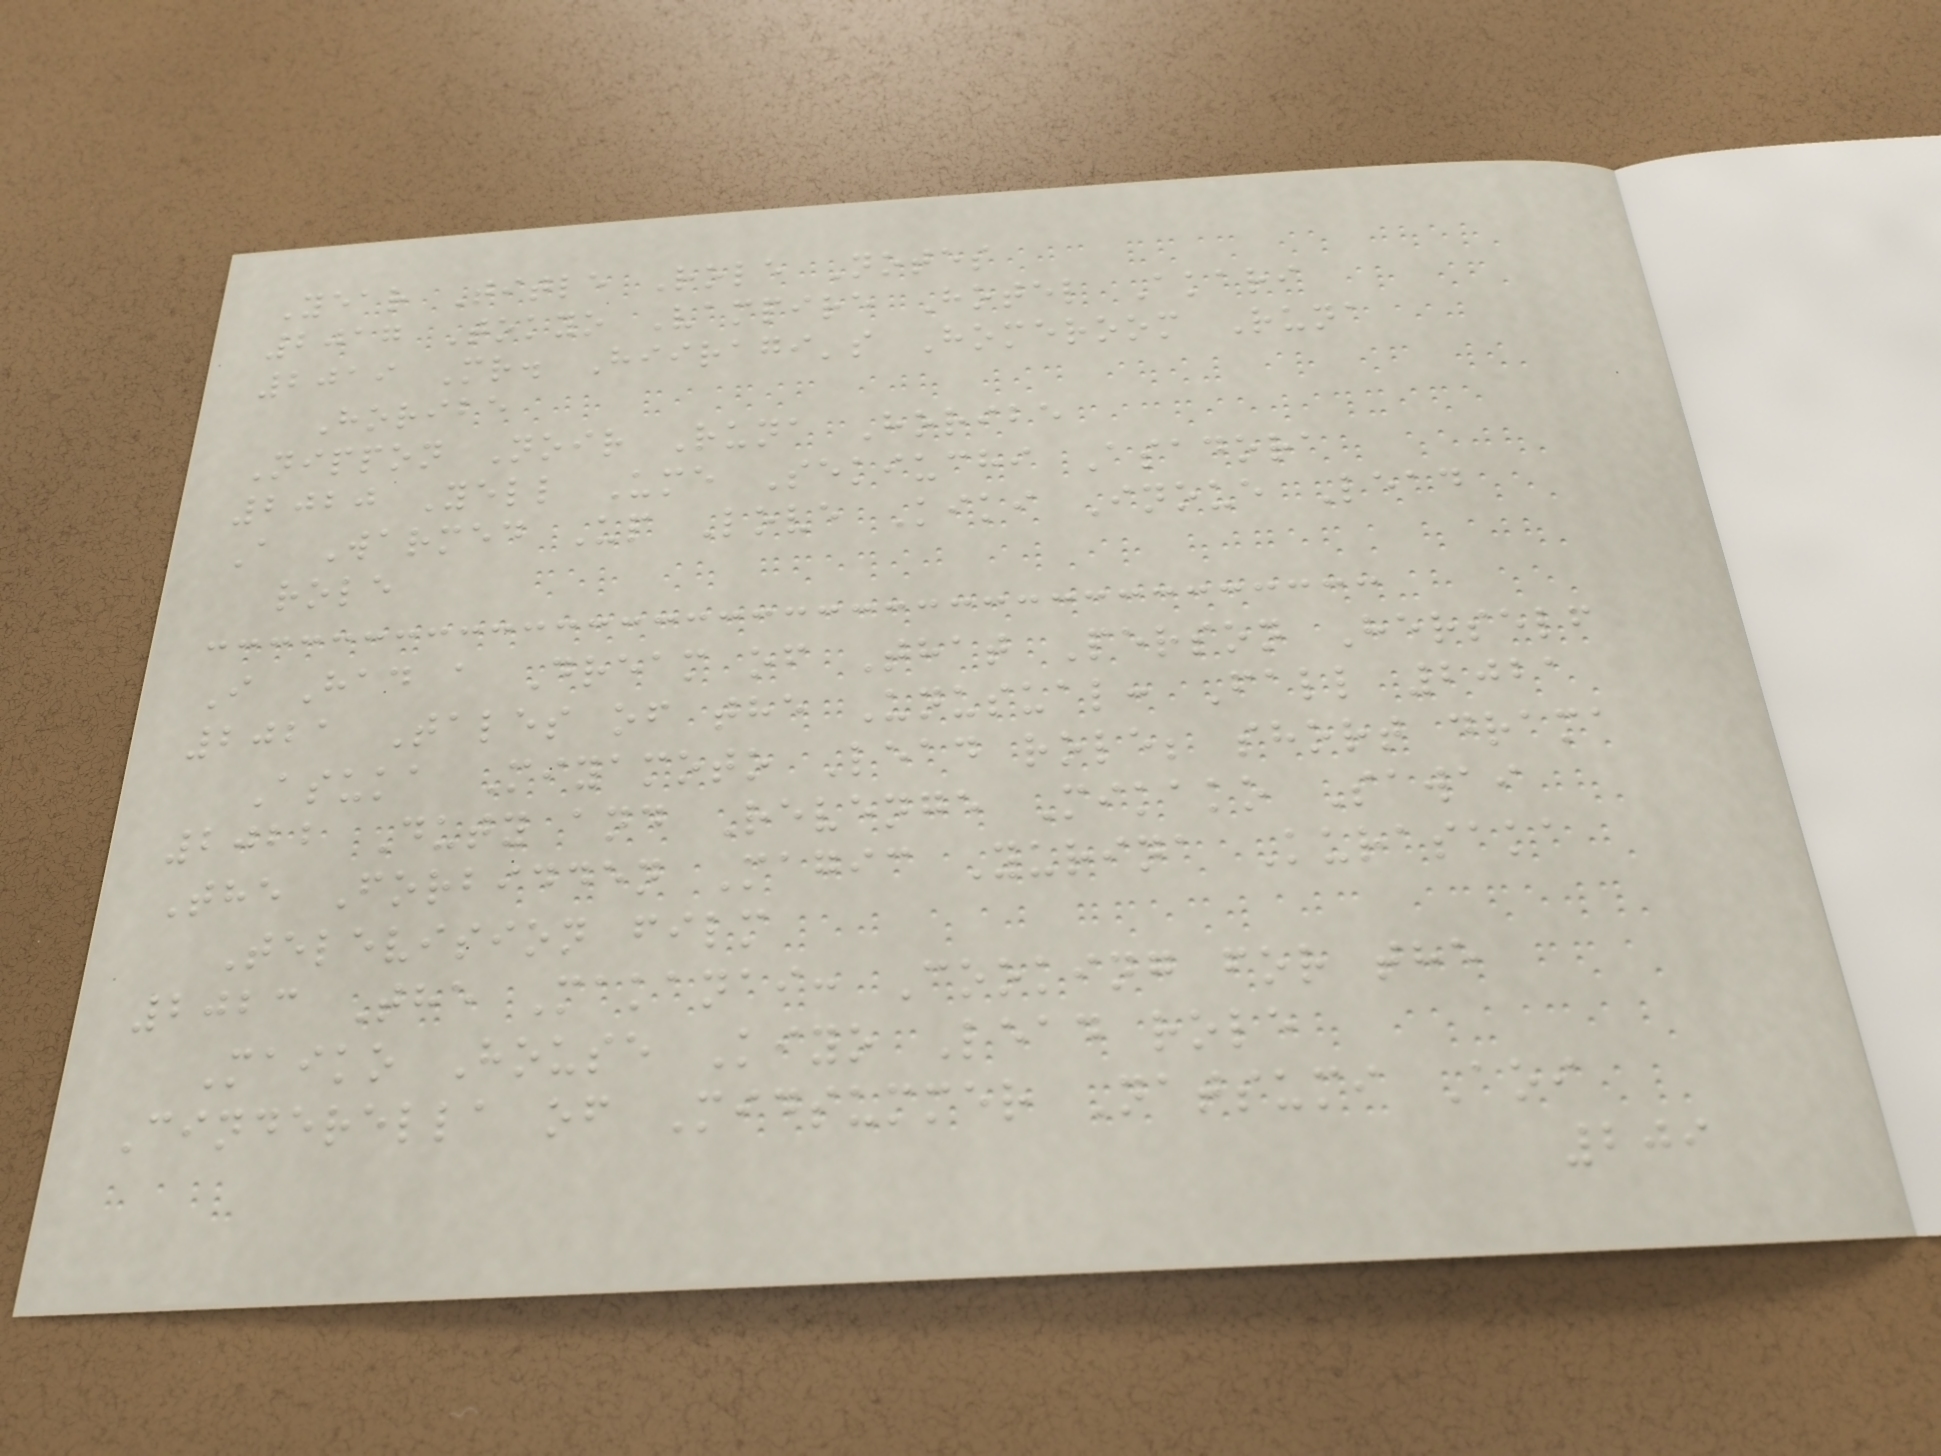Year Title Role Notes
2017 Tokyo Vampire Hotel Akari
2019 Mr. Hiiragi's Homeroom Runa
Horibe
Nippon Noir Runa Horibe
2020 Yell Ume Sekiuchi Asadora
A Warmed Up Love Kiki Inoue Lead
role
I Had a Dream of That Person Herself
2021 Tales of the Unusual: Fall 2021
Asuka Miyamoto Lead role; short drama
2022 Duty and Revenge Mikako Sawai
The Forbidden Magic Yurina Kurasaka
Television film
2023 The Makanai: Cooking for the
Maiko House Kiyo Lead role
Cinderella of Midsummer Natsumi Aoi
209
